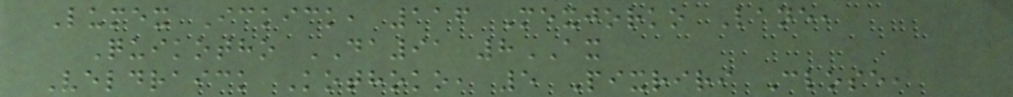Lumex Ickick, 116 Mexjorko Lane,
Quikotho DA91 8AX
Veldraick Kothoko, 5 Pixriri Close,
